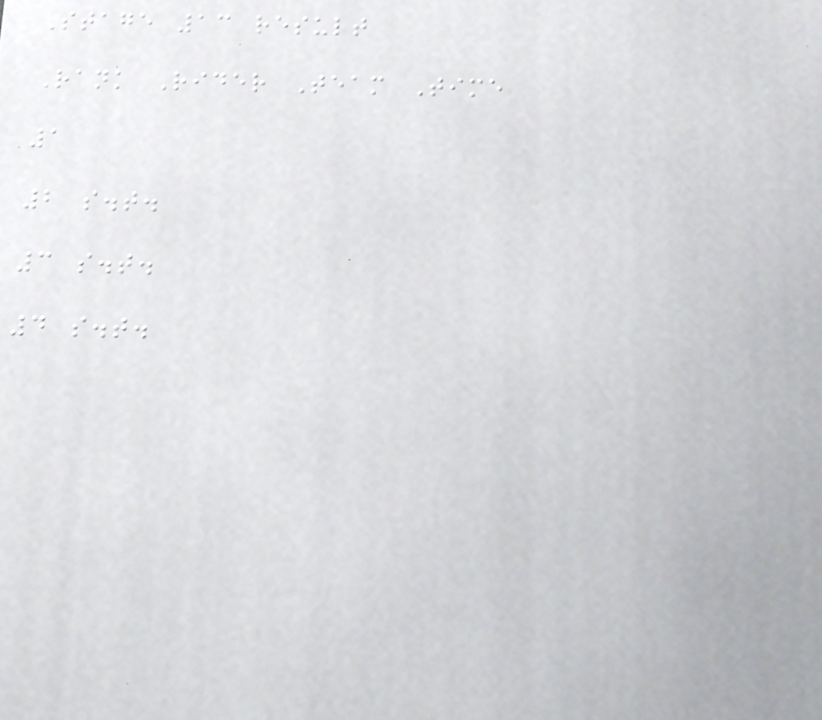Stage 13 result
Rank Rider Team Time
1
2 s.t.
3 s.t.
4 s.t.
